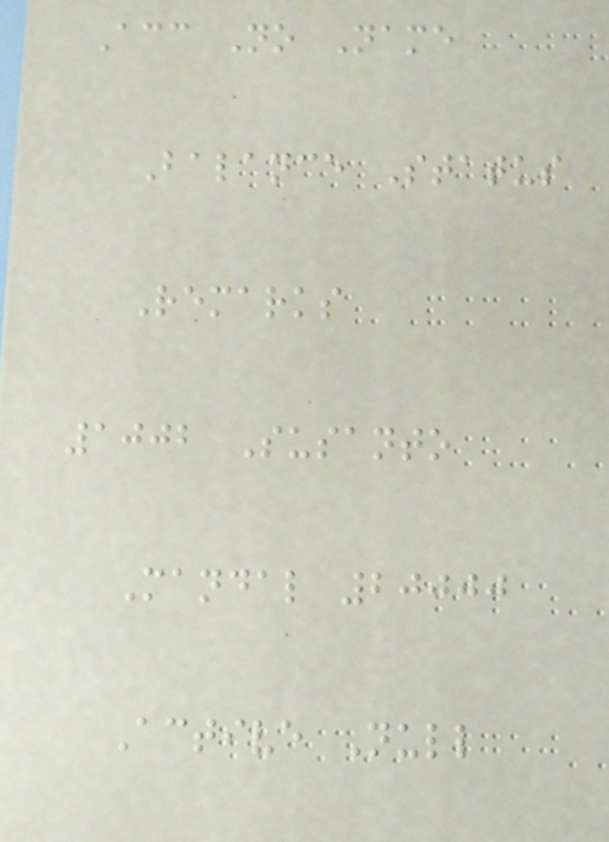Acc No Name
Balance Status
Remarks
1002 Susanto
Mandal 20000
Active Null
